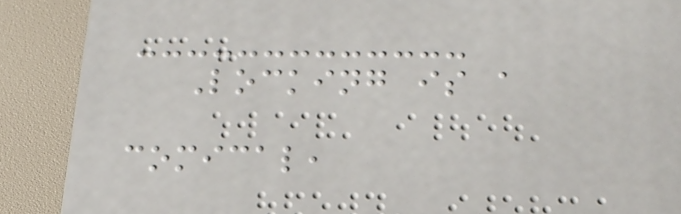Locking is a
comical,
